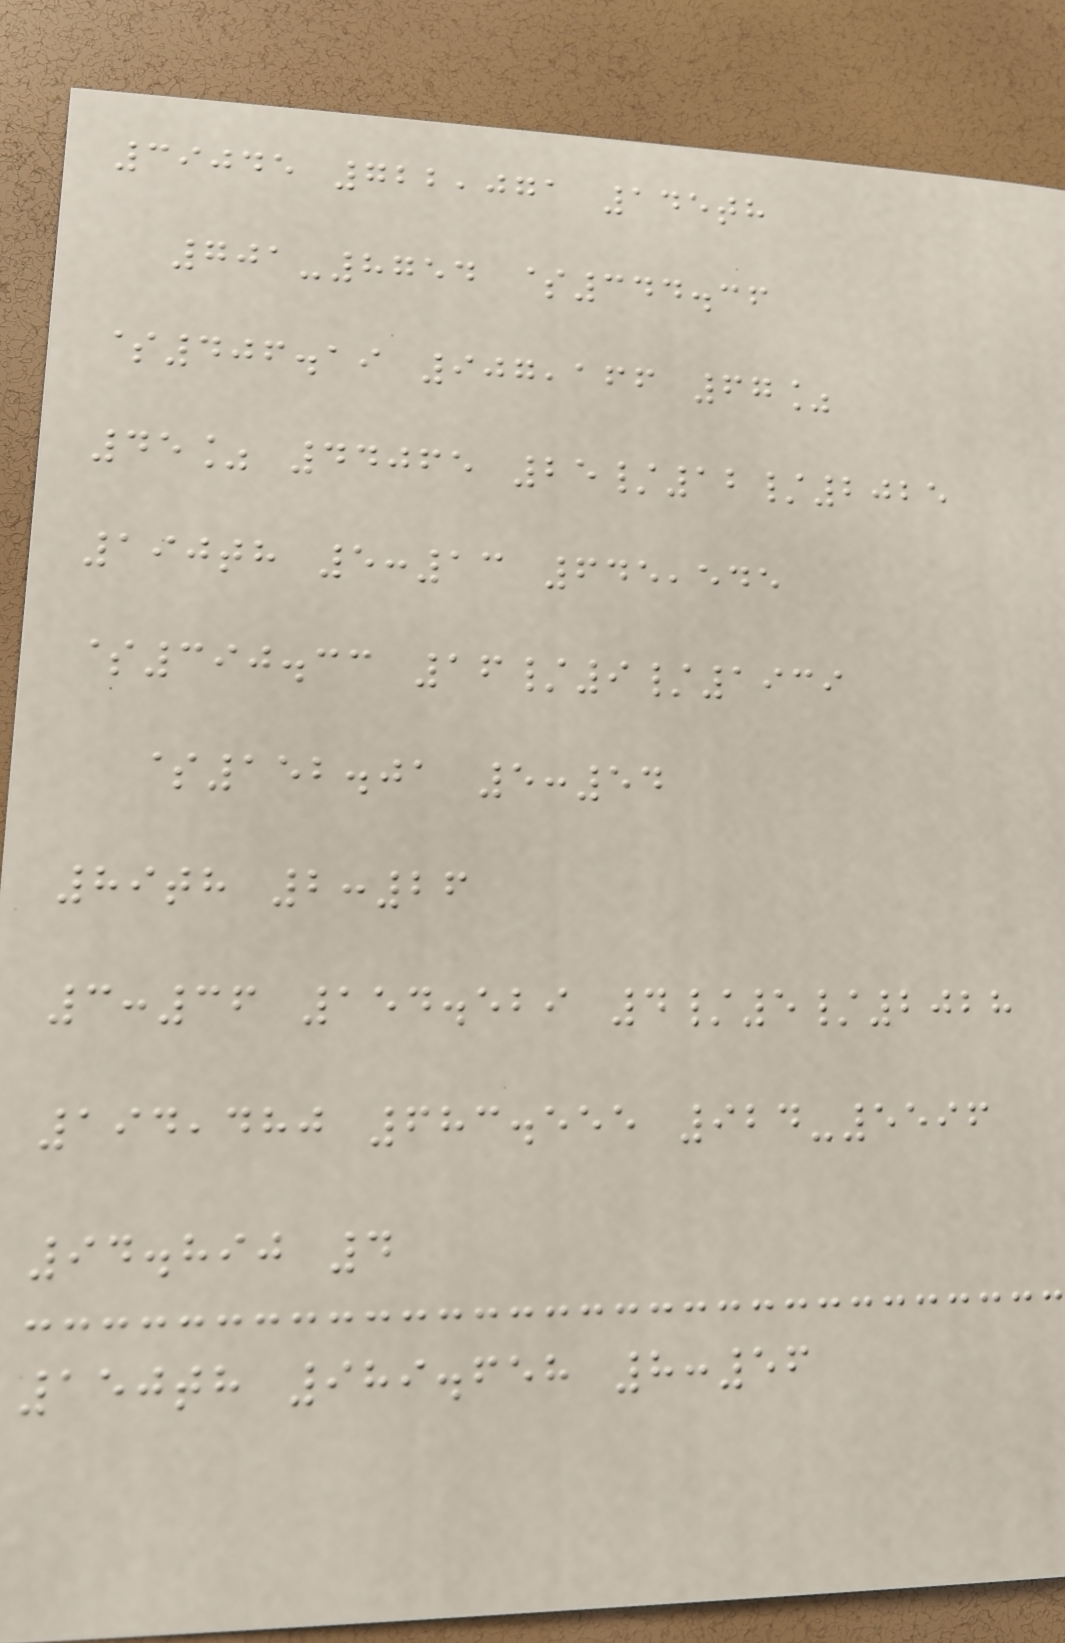39045 722,071 145th
701-8754 $344.36
$406.19 907,166 67%
45% 44065 25/12/2025
190th 5:13 645,545
$390.33 16/9/1939
$152.01 5:54
89th 2:26
3:36 154.529 4/5/2028
194,480 683.555 924-5596
94.890 4
150th 989.658 8:56
